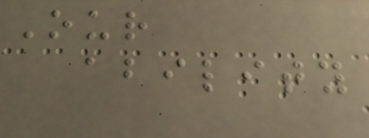Our
ability
